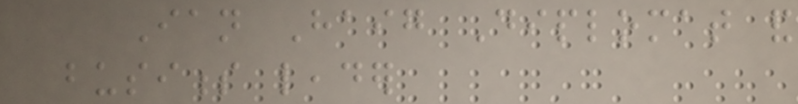Ian Haig Diplomat and
business leader
